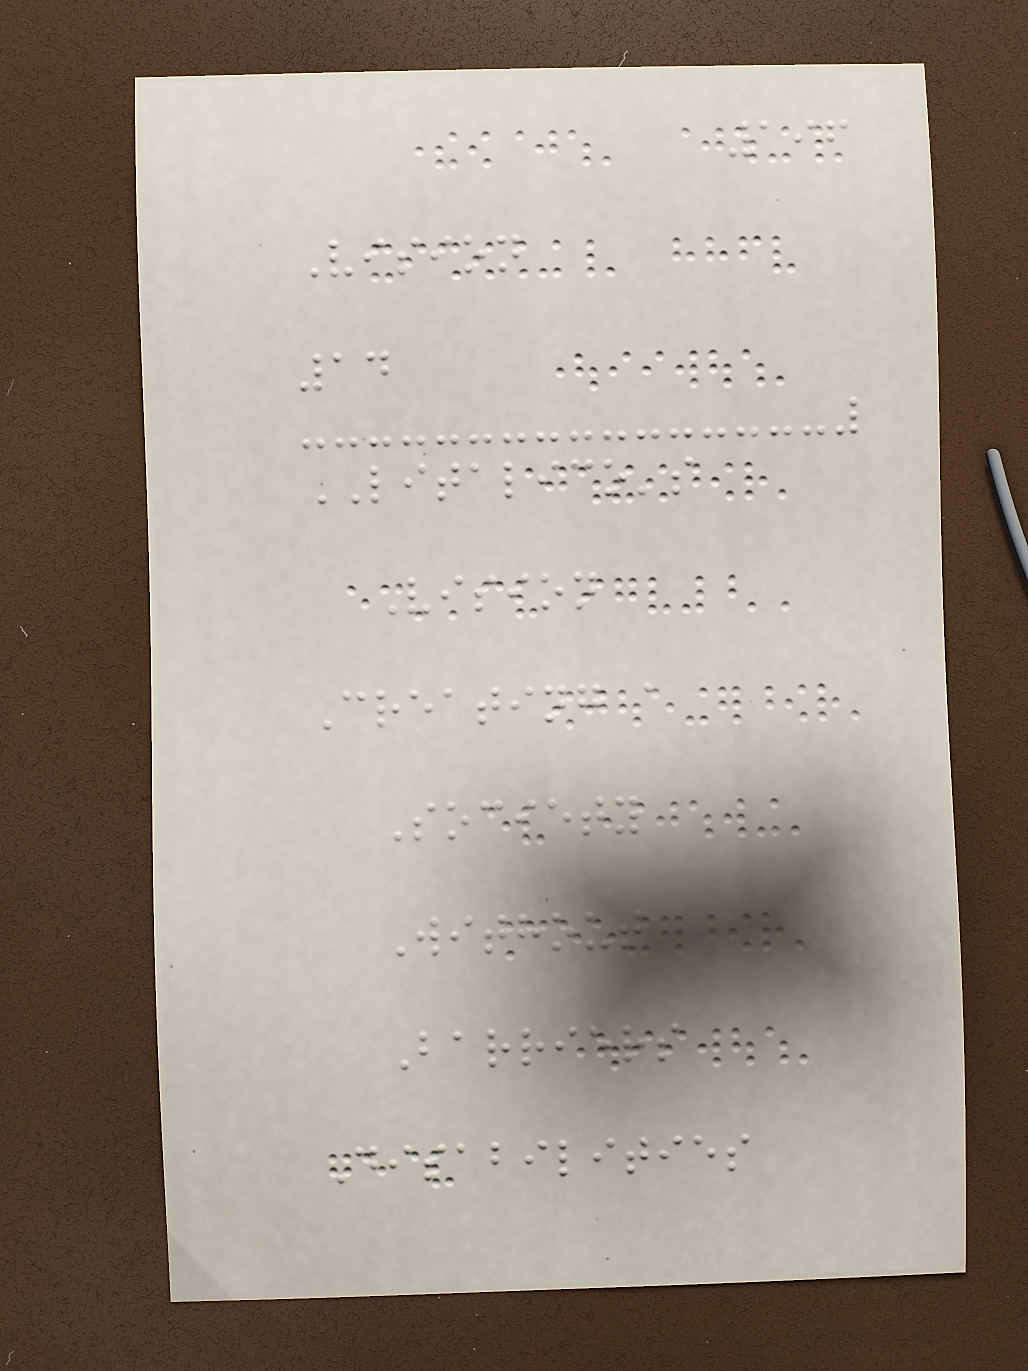196
Vision
14
LITALICO's
Vision
Creating a
Society
Without
Barriers
Disabilities
